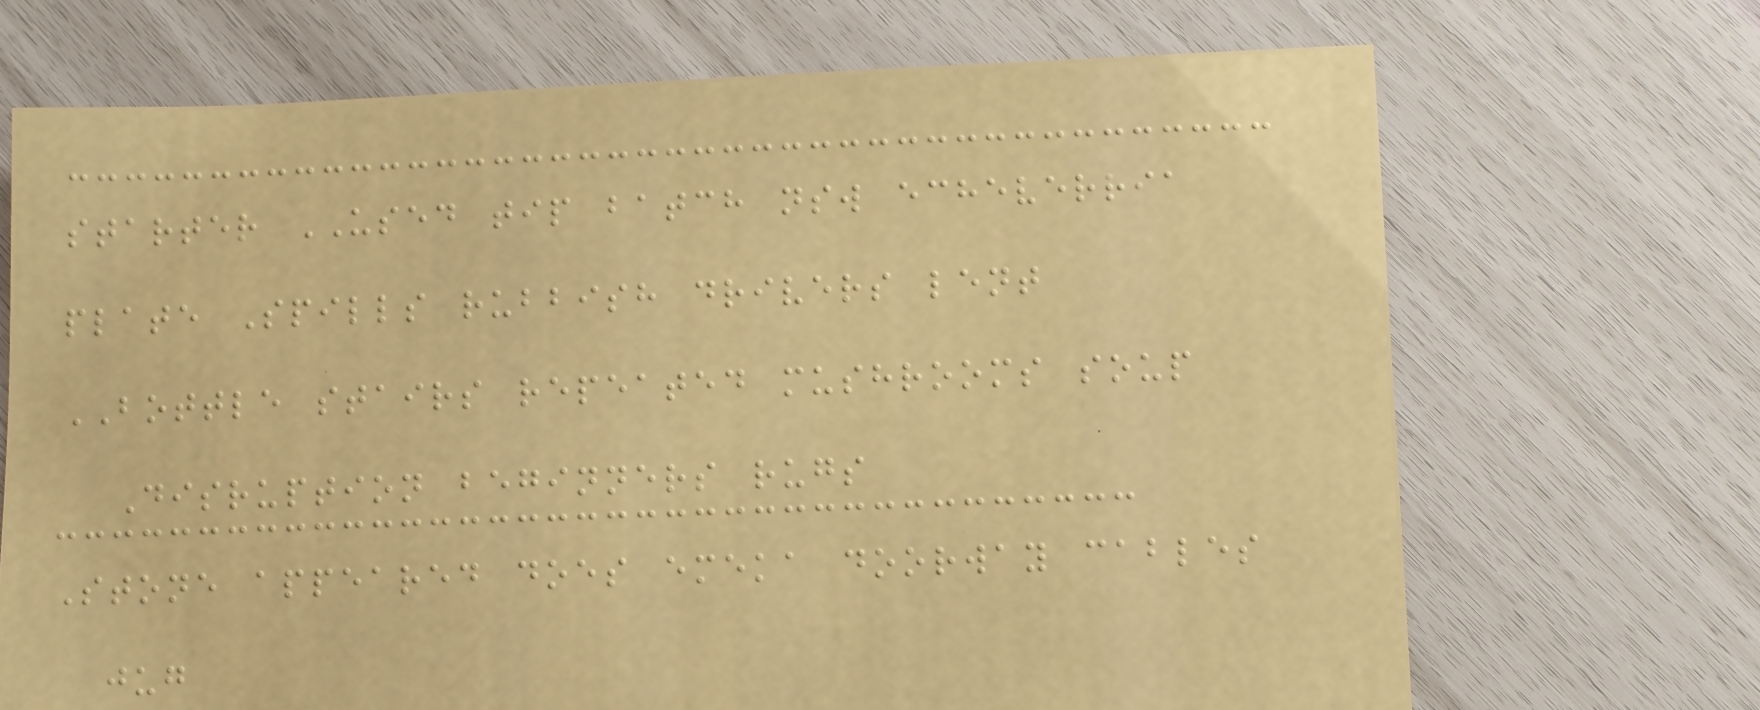starter USED tip batch nsw echeverria
plate Spills rubbish drivers lent
BOTTLE stairs repeated mushrooms soup
Disruption beginners rugs
Stone appeared does emeka doorway cables
jug
